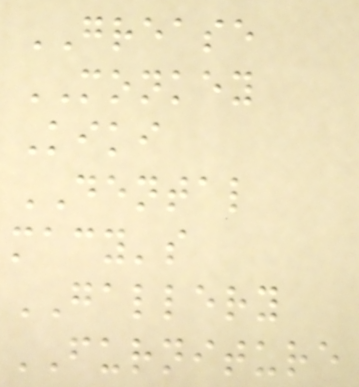GREASE
MONKEY
Kiki
DENTAL
macy's
GALLERY
FURNITURE
